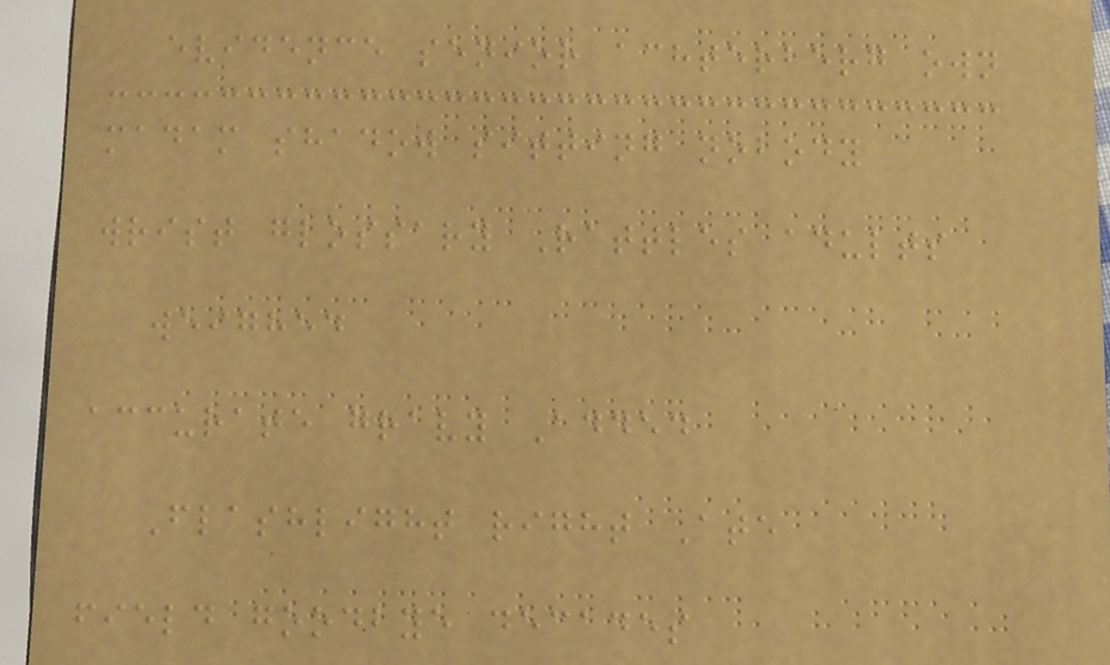evidence senior achterberg own
madam shadow sitting nobody
wrist glossary Rattles adults
weighed
accurate gravy Added
Flashlight right Ate
field goodbye decades
